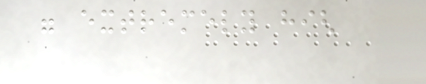were extremely high
